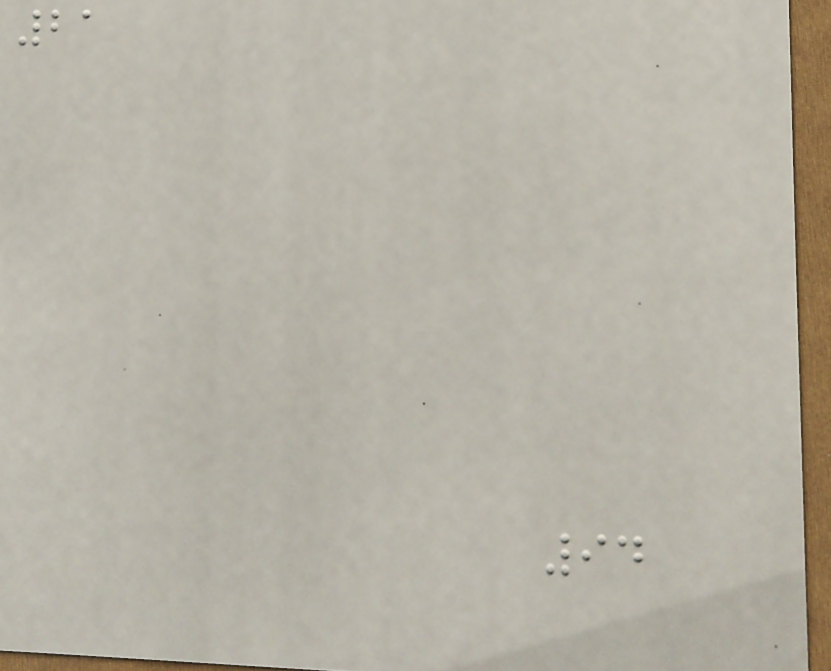21
94
